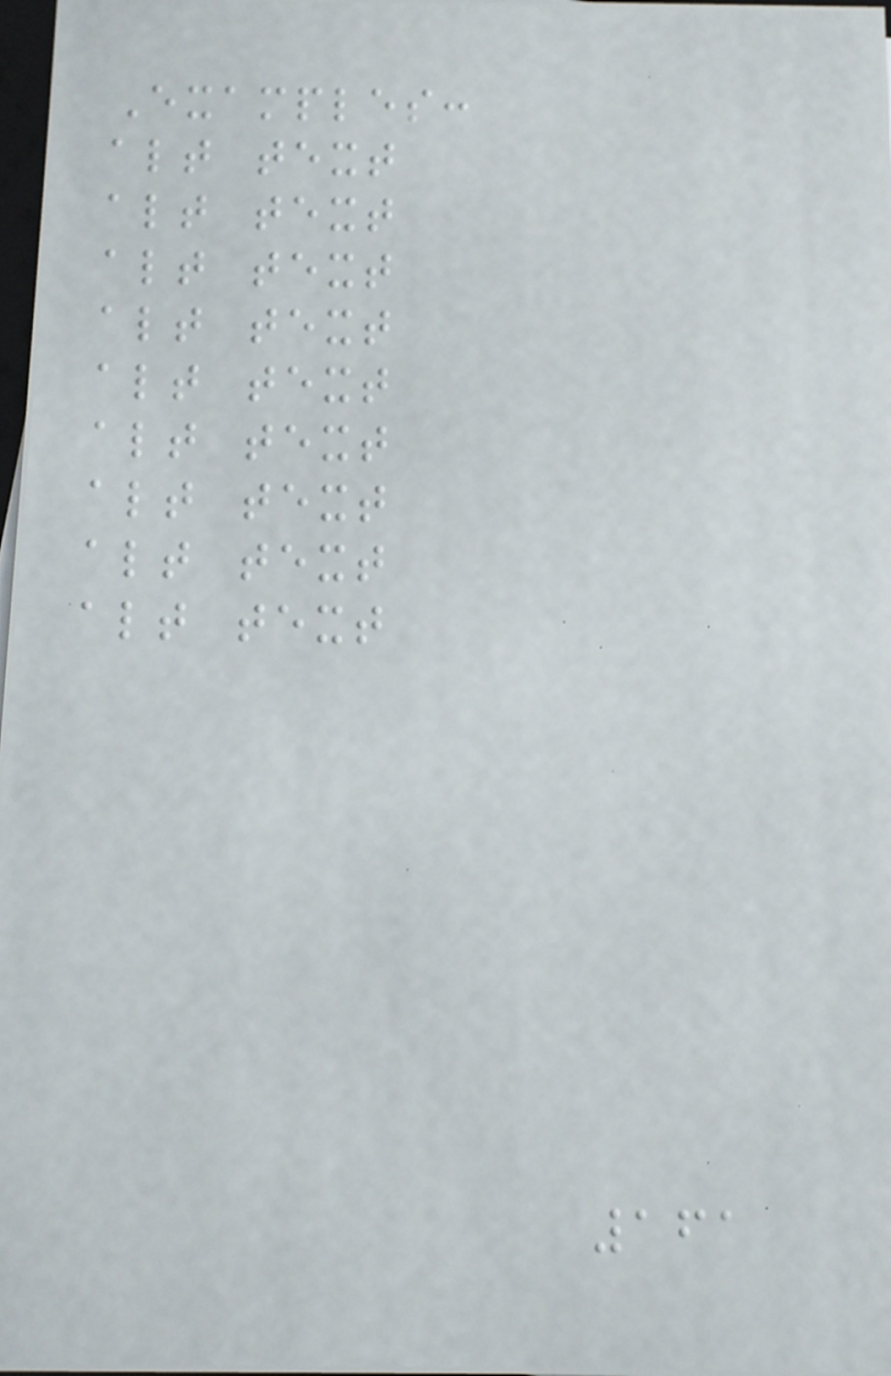Examples:
alt text
alt text
alt text
alt text
alt text
alt text
alt text
alt text
alt text
161
